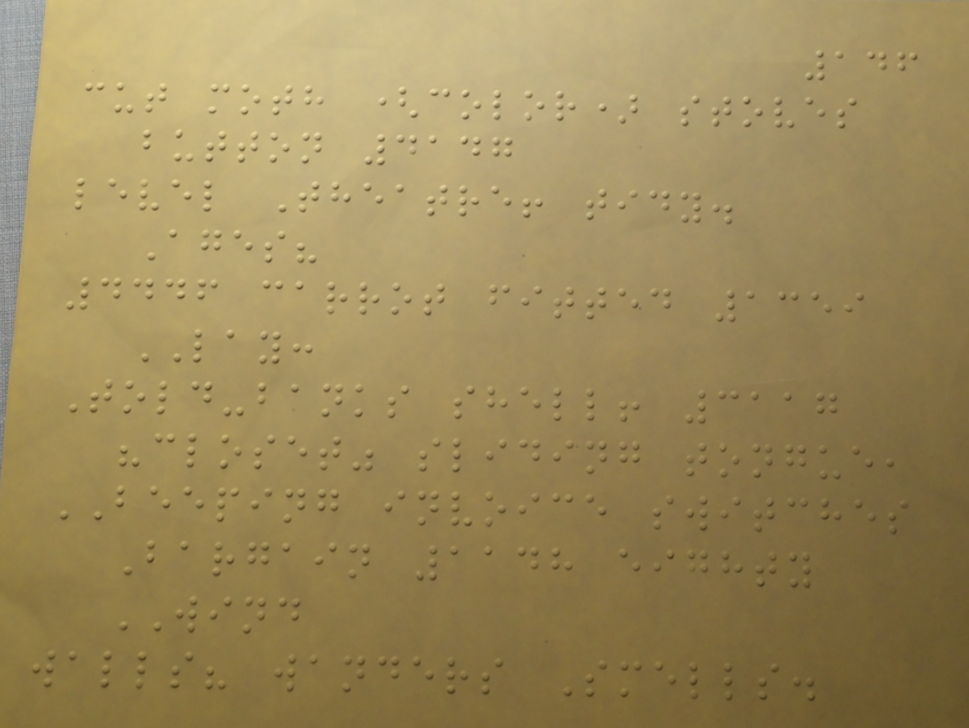146
cut moth (color) stoves
button 4147
level Theatre! tidy.
Ages?
4446 carrot fitted 1359
LAY:
Told-banks shell! 3117
"closet" sliding tongue,
BEEPING invoice switches
Bargain 1148 eighty
WIND
walls? wanders Smells.
